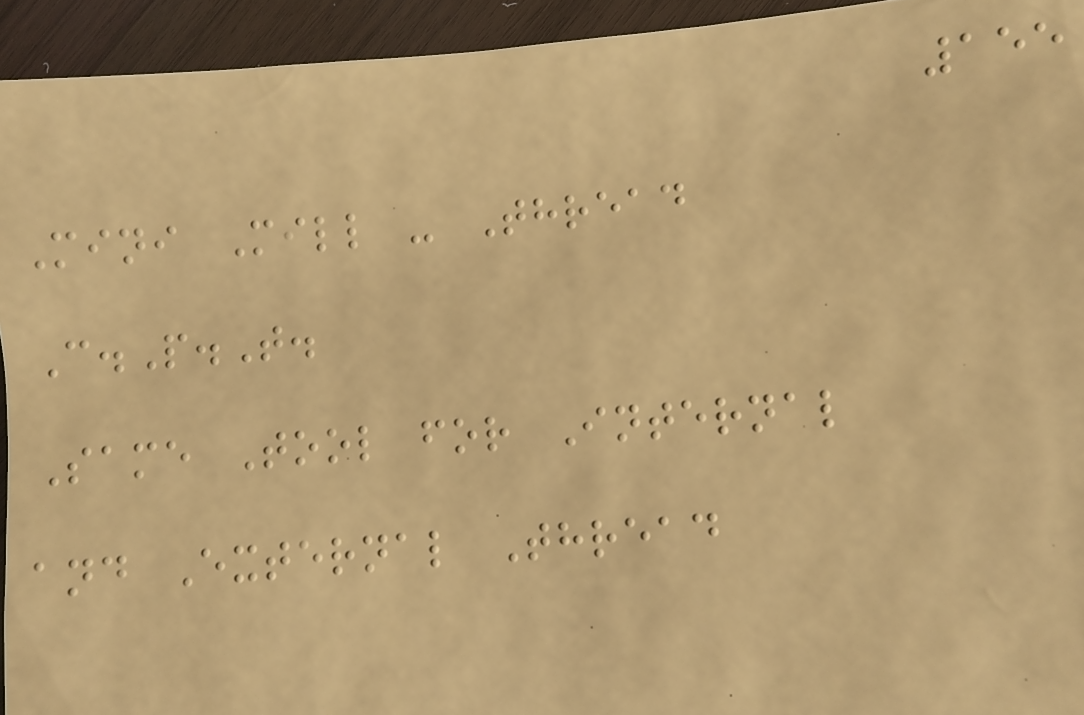155
Mini Mill - Thread
C.P.T.
Same Tool for Internal
and External Thread
